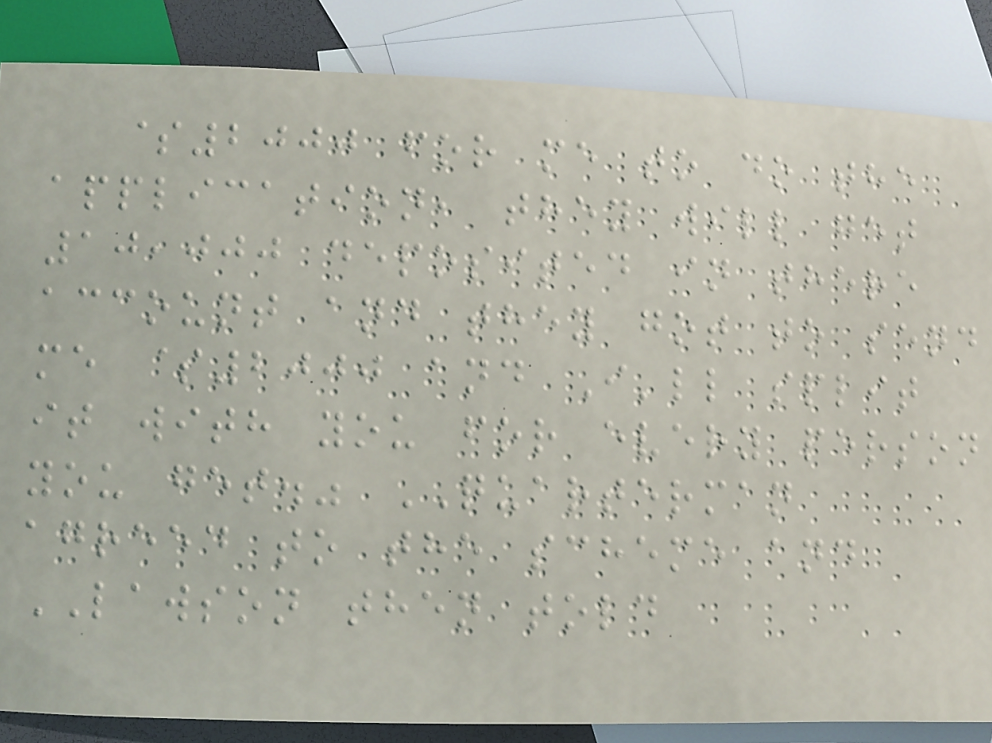$2000 for me to do the
application, they will get
10,000 deposited in there
account and they got to send
me $2000 and I'll split
it with you for every person
you get." QUARTERMAN
agreed to the scheme and
LAWSON then told
